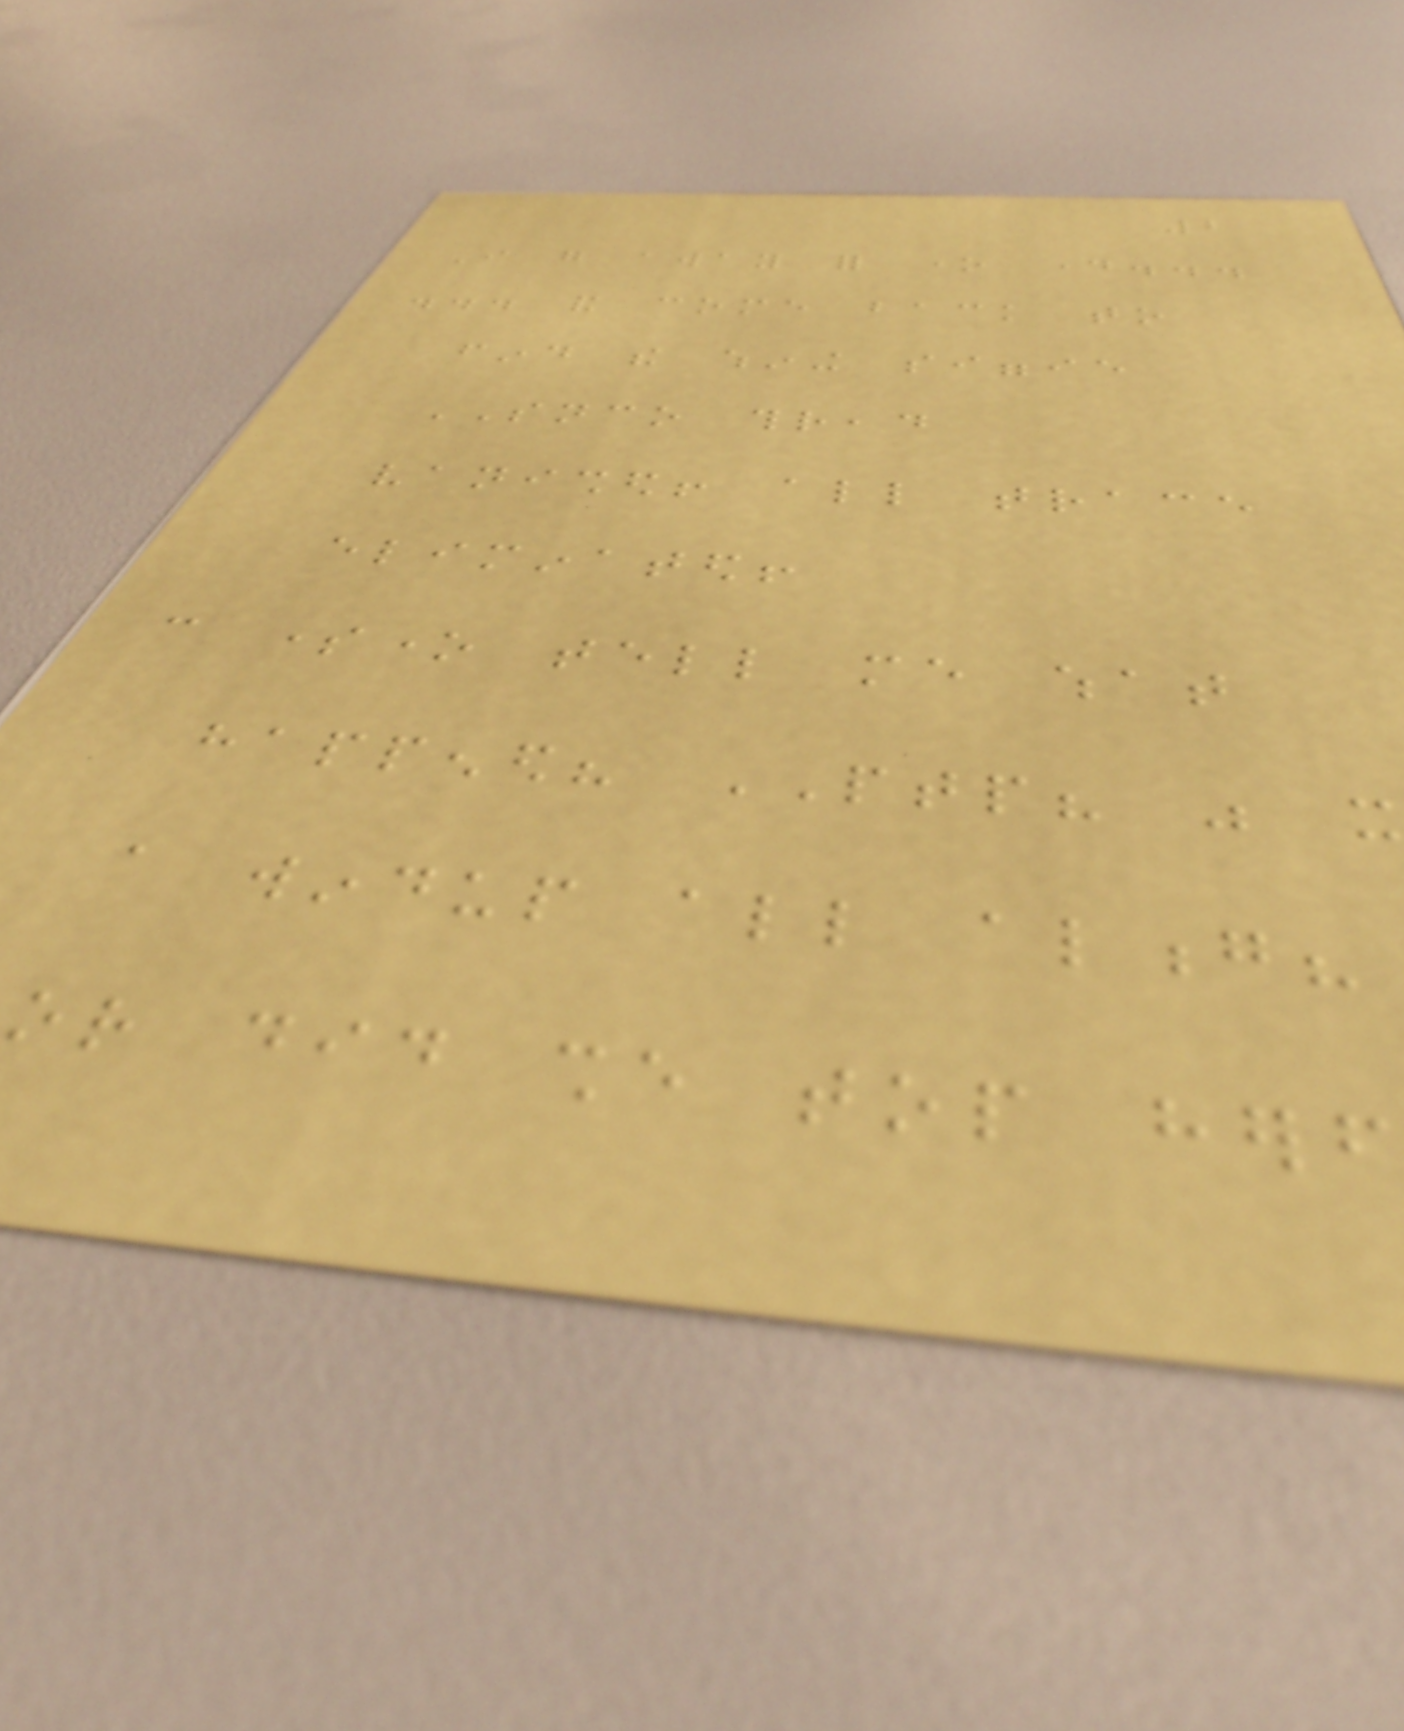2
I go away for one day...
... and come back to
find the whining siggie
SNCO thread
vanished! all trace
eliminated!
can someone tell me what
happened? PTP? was it
a windup all along?
or did she top herself
